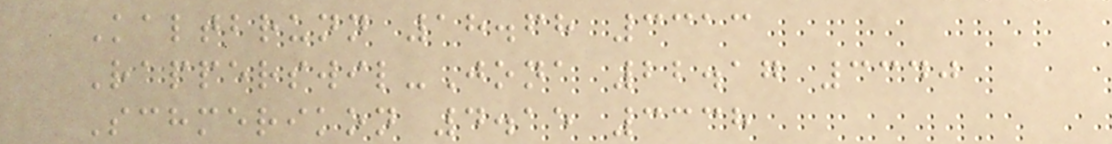Kaltbrunn 18.68 3313
Rapperswil-Jona 22.17 3340
Schmerikon 4.15 3338
